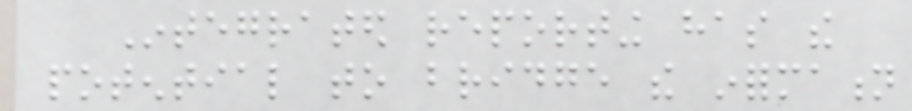Integrated reporting has the
potential to bridge the information
